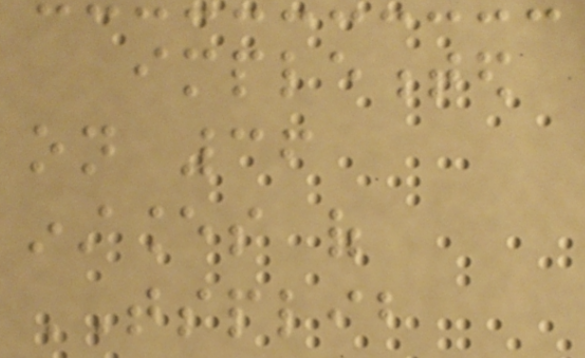implemented
on 36
instances of
TSPLIB
